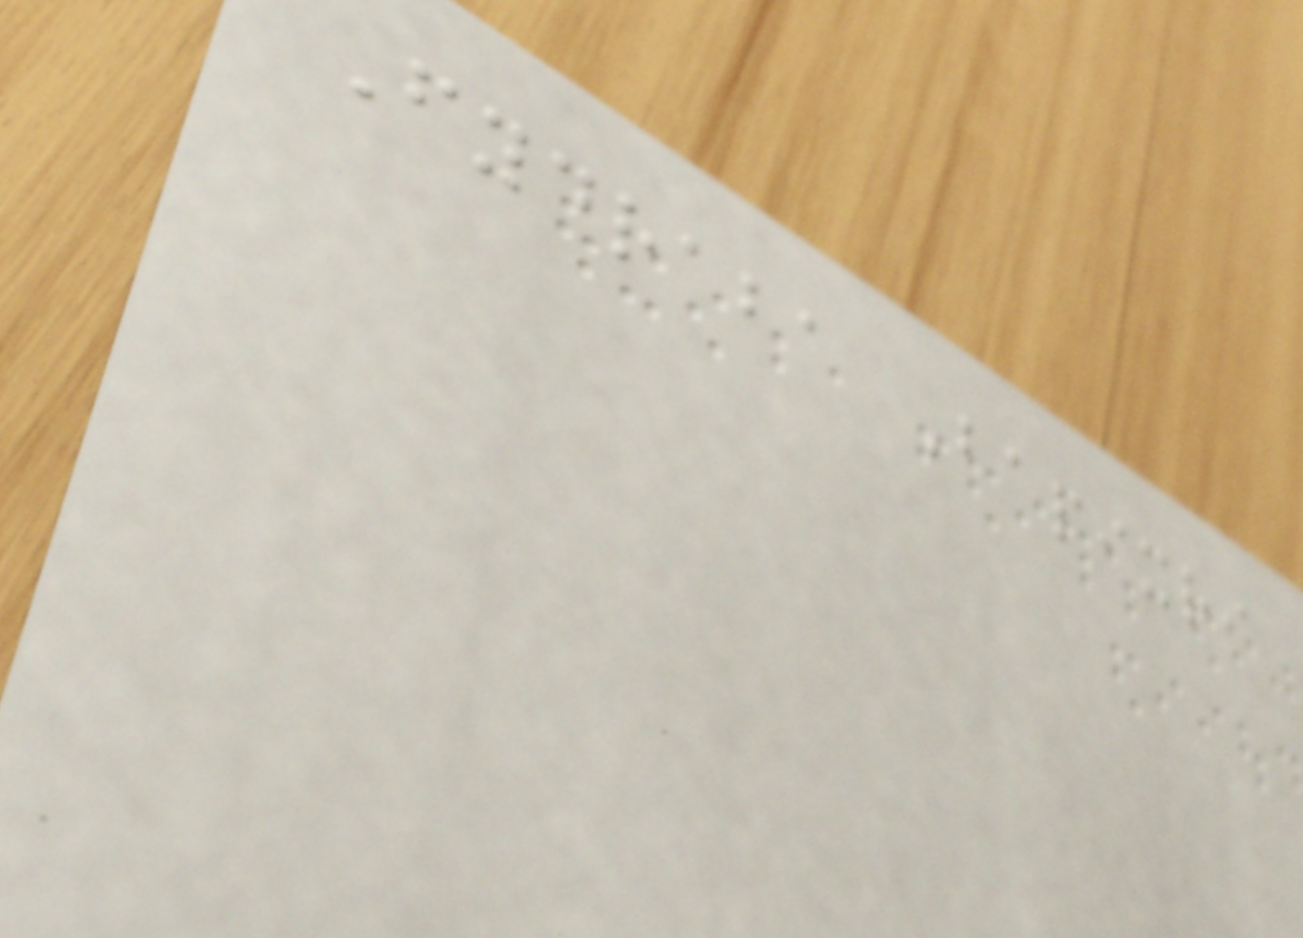Fydraba Bapixri
